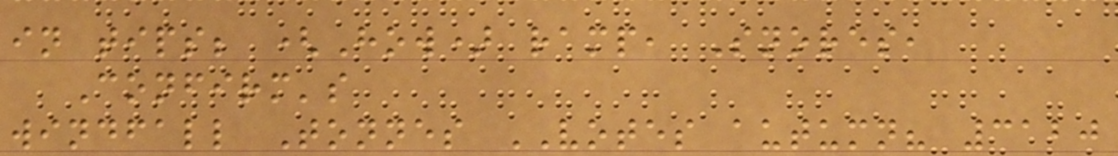in tips; (How) ramp, Snores,
Confirm's
windfall Tonnes VOTES autumn? 3120
